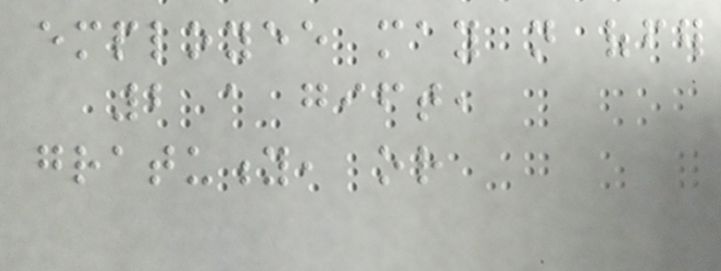employee may not offer
2 a gift,
gratuity, or
